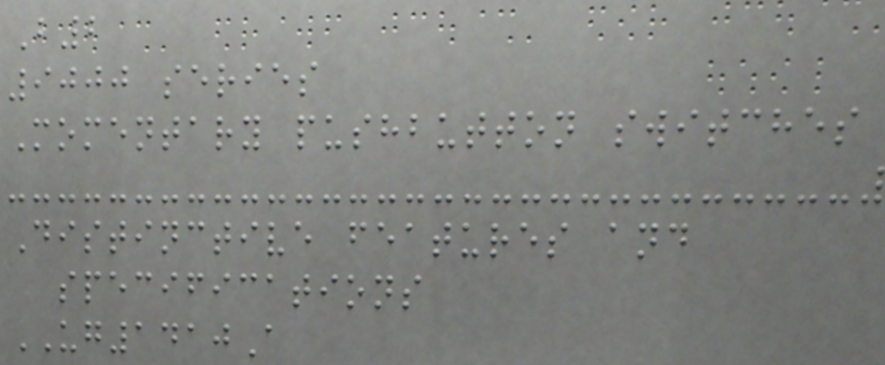B2
9000 series
Momentary pushbutton switches
Distinctive features and
specifications
UG1410A
